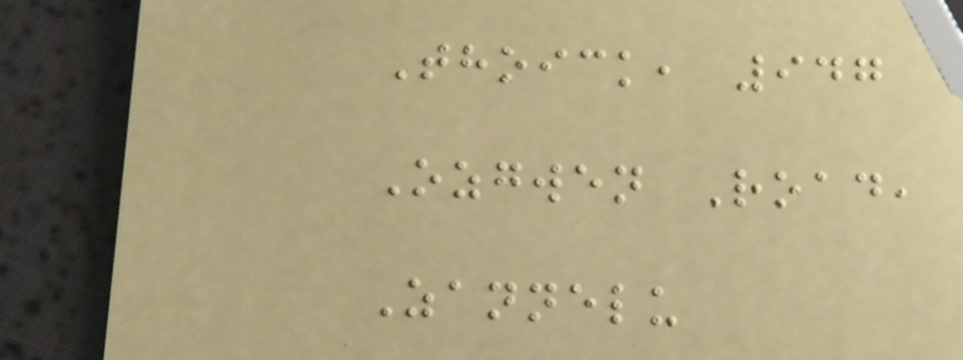Thoick, 947
Ozgwen Road,
Zannelu
